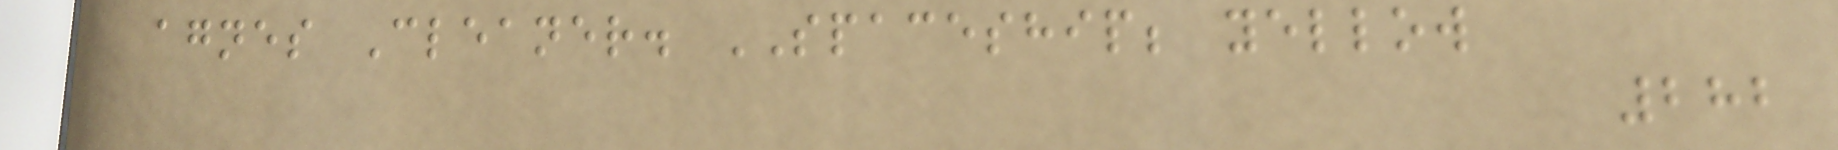agnes Cleaner. SPACESHIP; yellow
282
